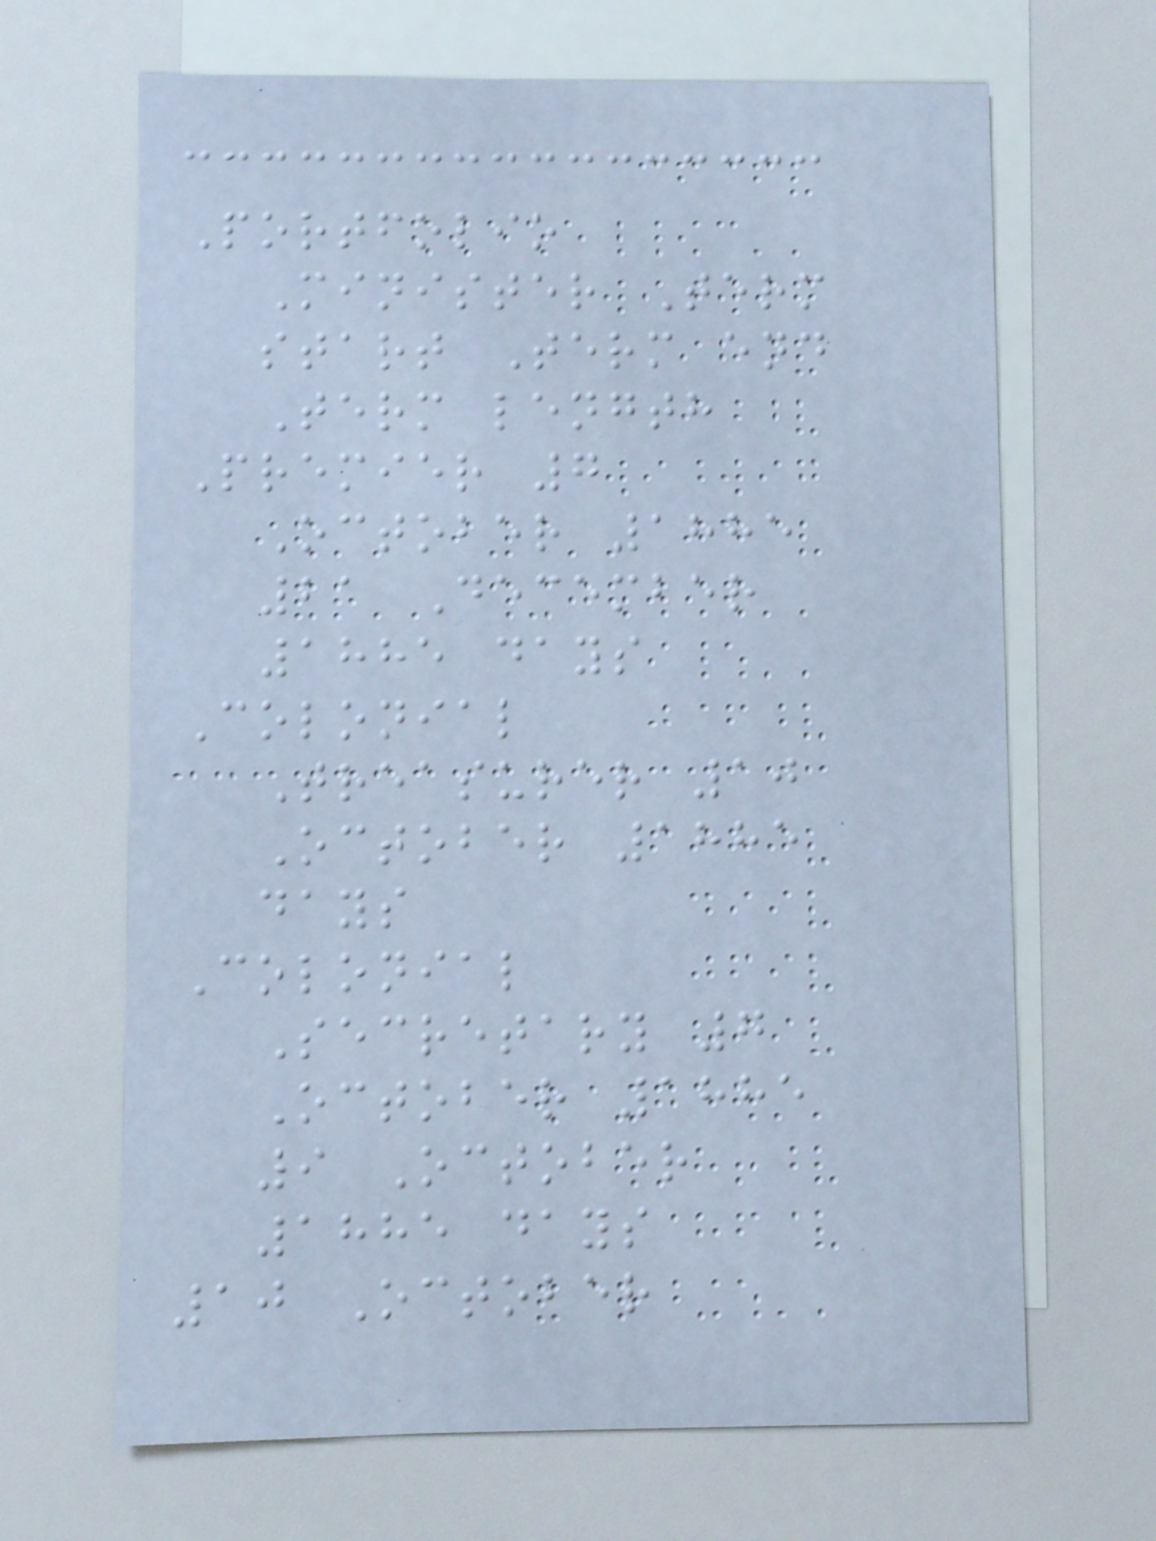Portfolio
Minister Term
start Term end
Term length
Premier 7
October 1885
21 December
1885 days
Colonial
Treasurer 10
October 1885
days
Colonial
Secretary 7
October 1885
9 October
1885 days
10 October
